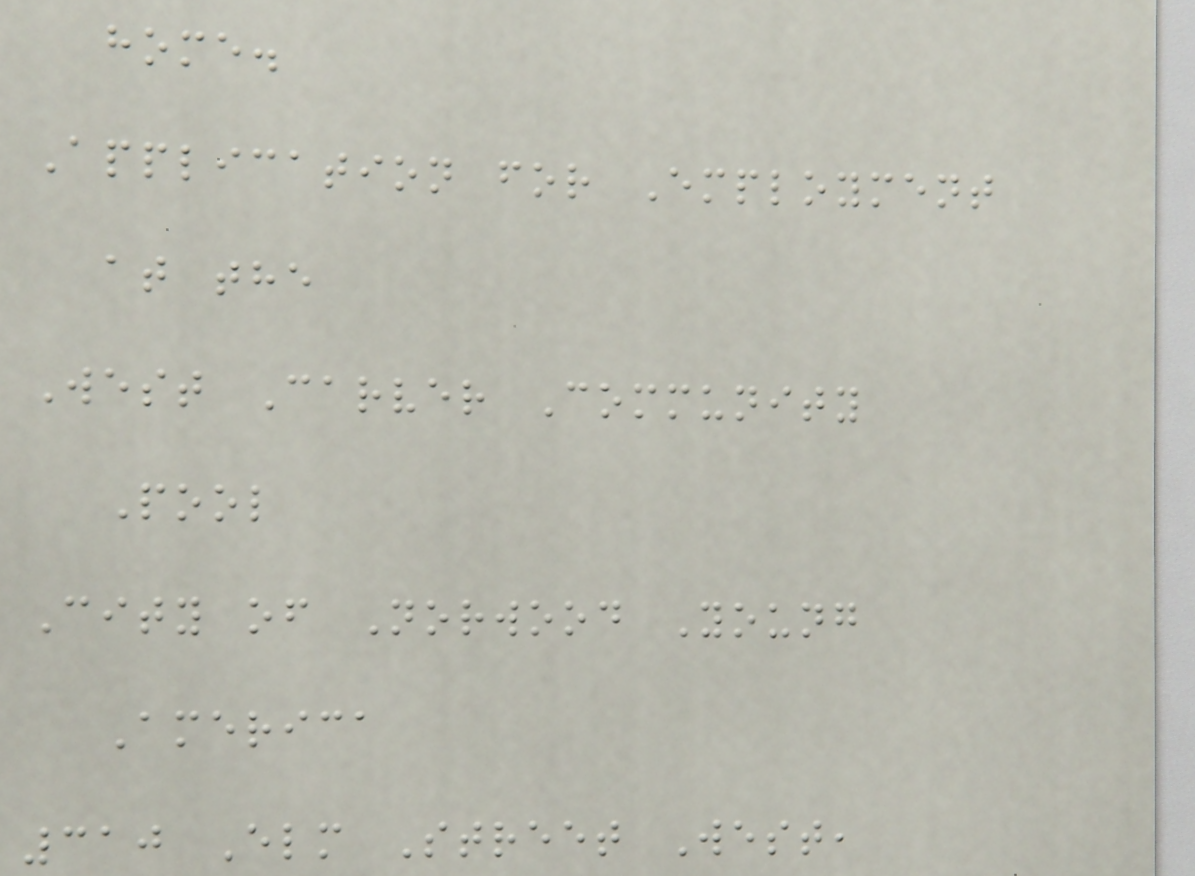home.
Application for Employment
at the
West Carver Community
Pool
City of Norwood Young
America
310 Elm Street West,
